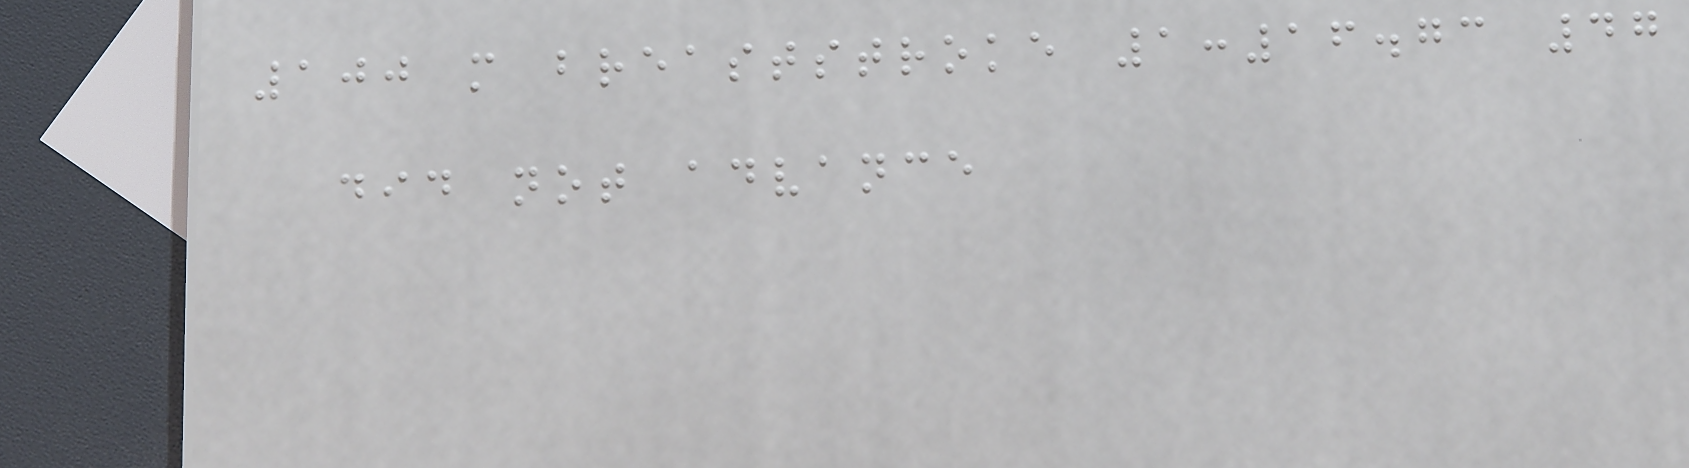100 m breaststroke 1:16.73 47
did not advance
